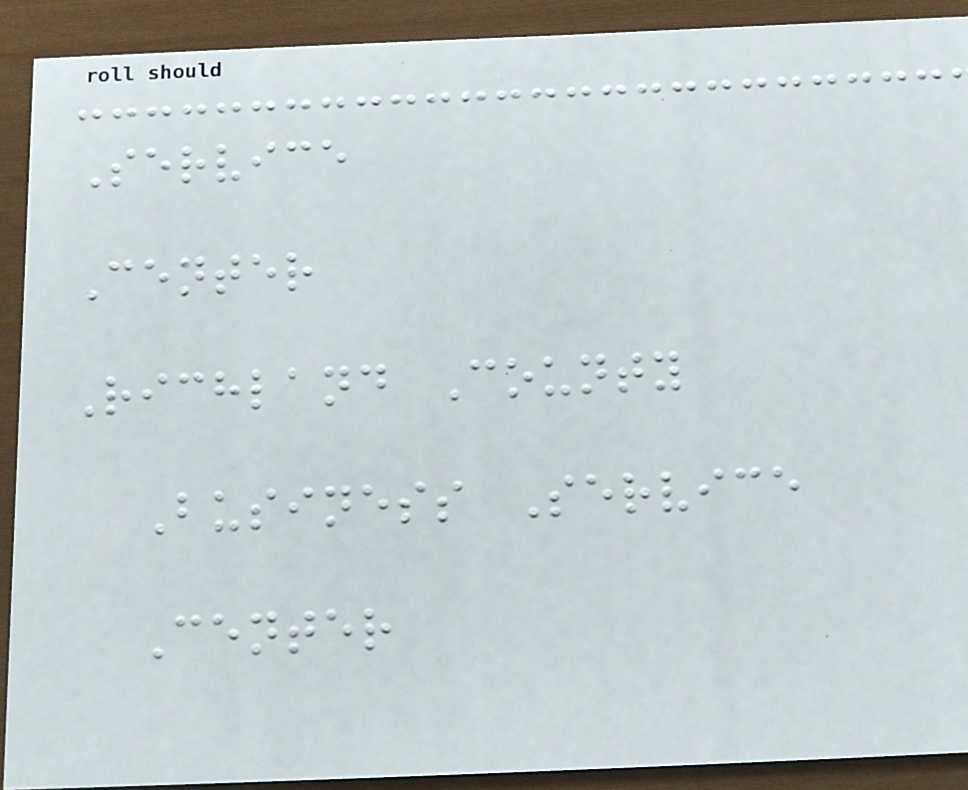Service
Center
Richland County
Business Service
Center
